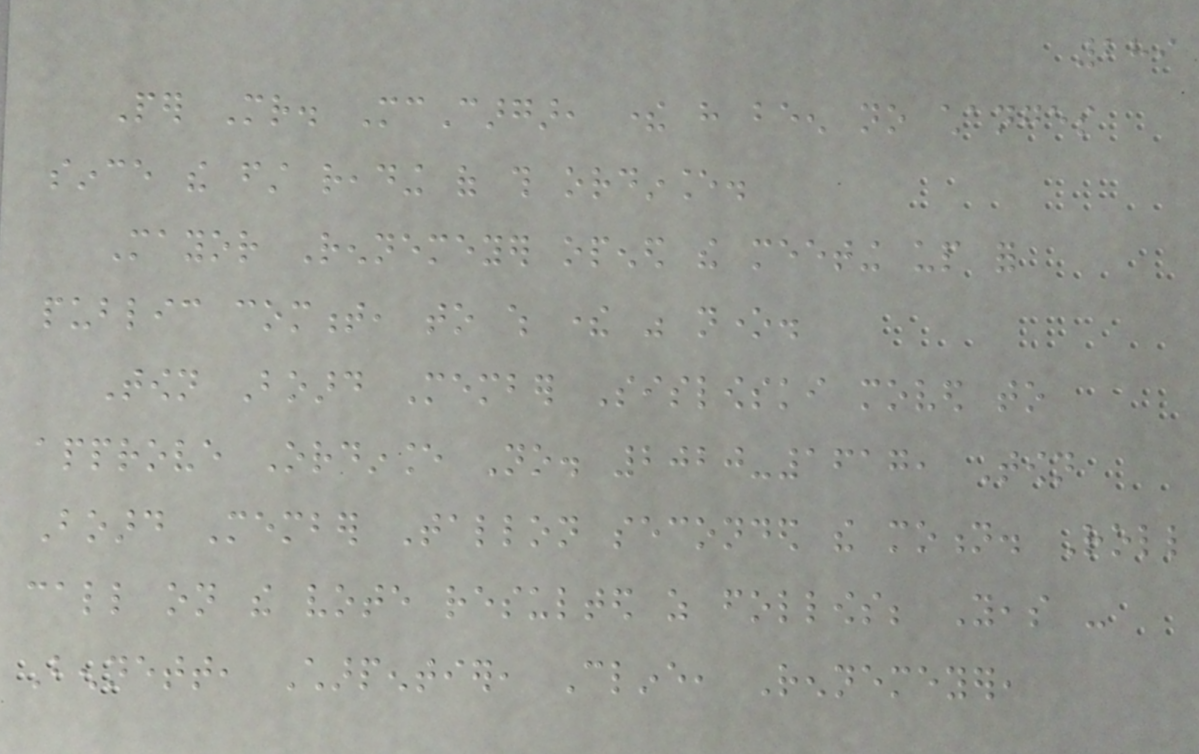289
Per Mr. McCargar, there have been no changes
since the first reading of this ordinance.
Mayor Rennemeyer opened the meeting up for
public comment, to which there was none.
Town Board Member Sislowski moved to
approve Ordinance No. 2020-1617, Town
Board Member Tallon seconded the motion. Roll
call on the vote resulted as follows; Yeas -
Bennett, Charpentier, Cline, Rennemeyer,
